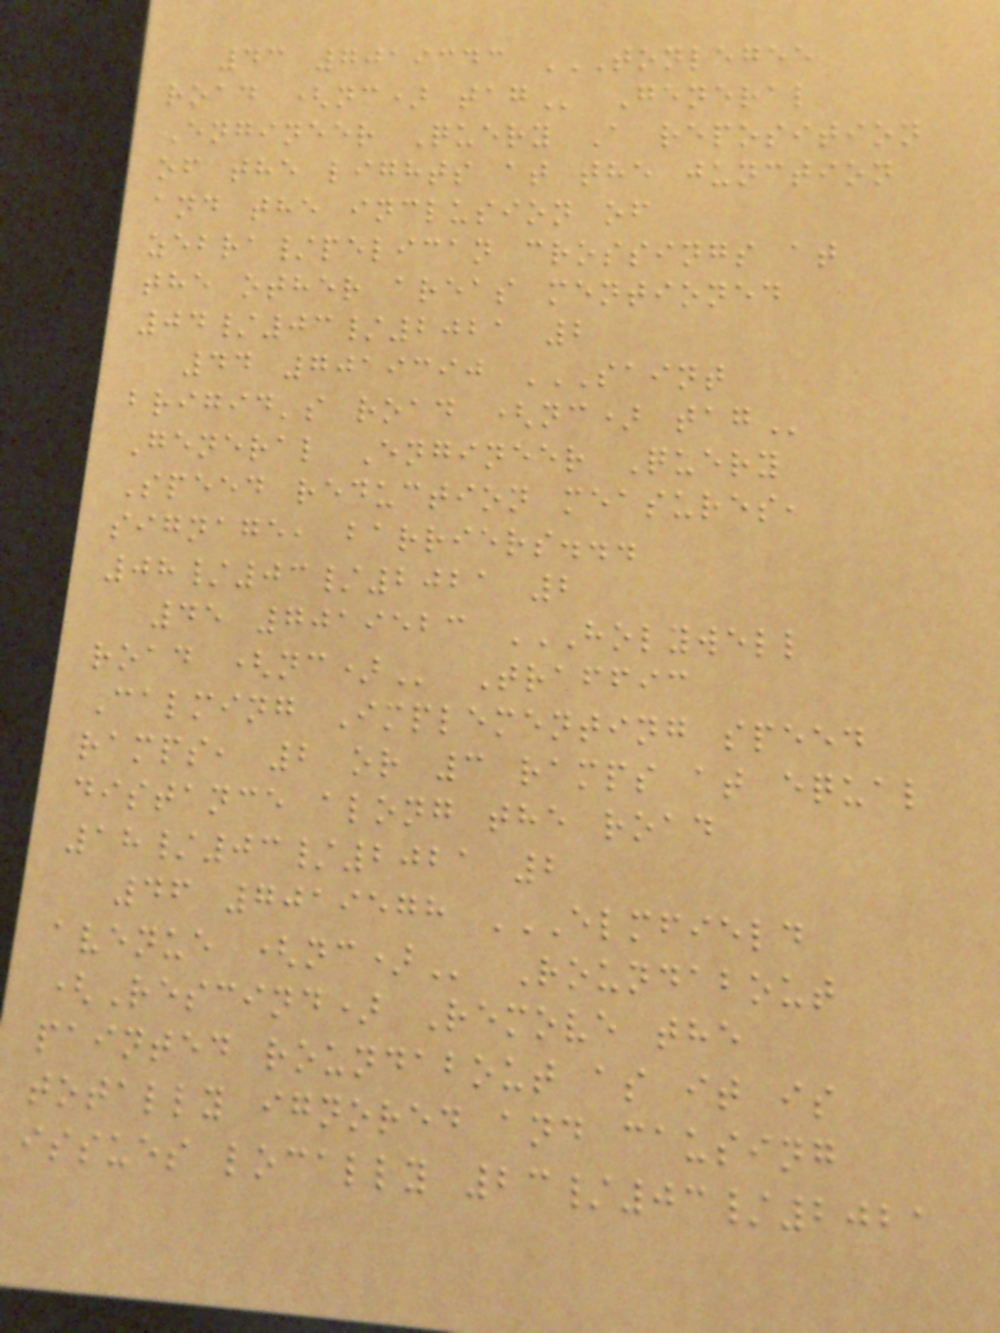43 7019343 TONLEGEE
ROAD (NC) TAG General
Engineer Query A reposition
of the lights at the junction
and the inclusion of
zebra/pelican crossings at
the other areas mentioned
04/03/2021 2
44 7019390 SAINT
BRIGID'S ROAD (NC) TAG
General Engineer Query
Speed reduction measures,
signage, barriers...
08/03/2021 2
45 7019523 HOLYWELL
ROAD (NC) Traffic
Calming Implementing speed
ramps, 2 or 3 ramps at equal
distance along the road
18/03/2021 2
46 7019578 ELMFIELD
AVENUE (NC) Roundabout
(Rescind) Remove the
painted roundabout as it is
totally ignored and causing
issues locally 23/03/2021
